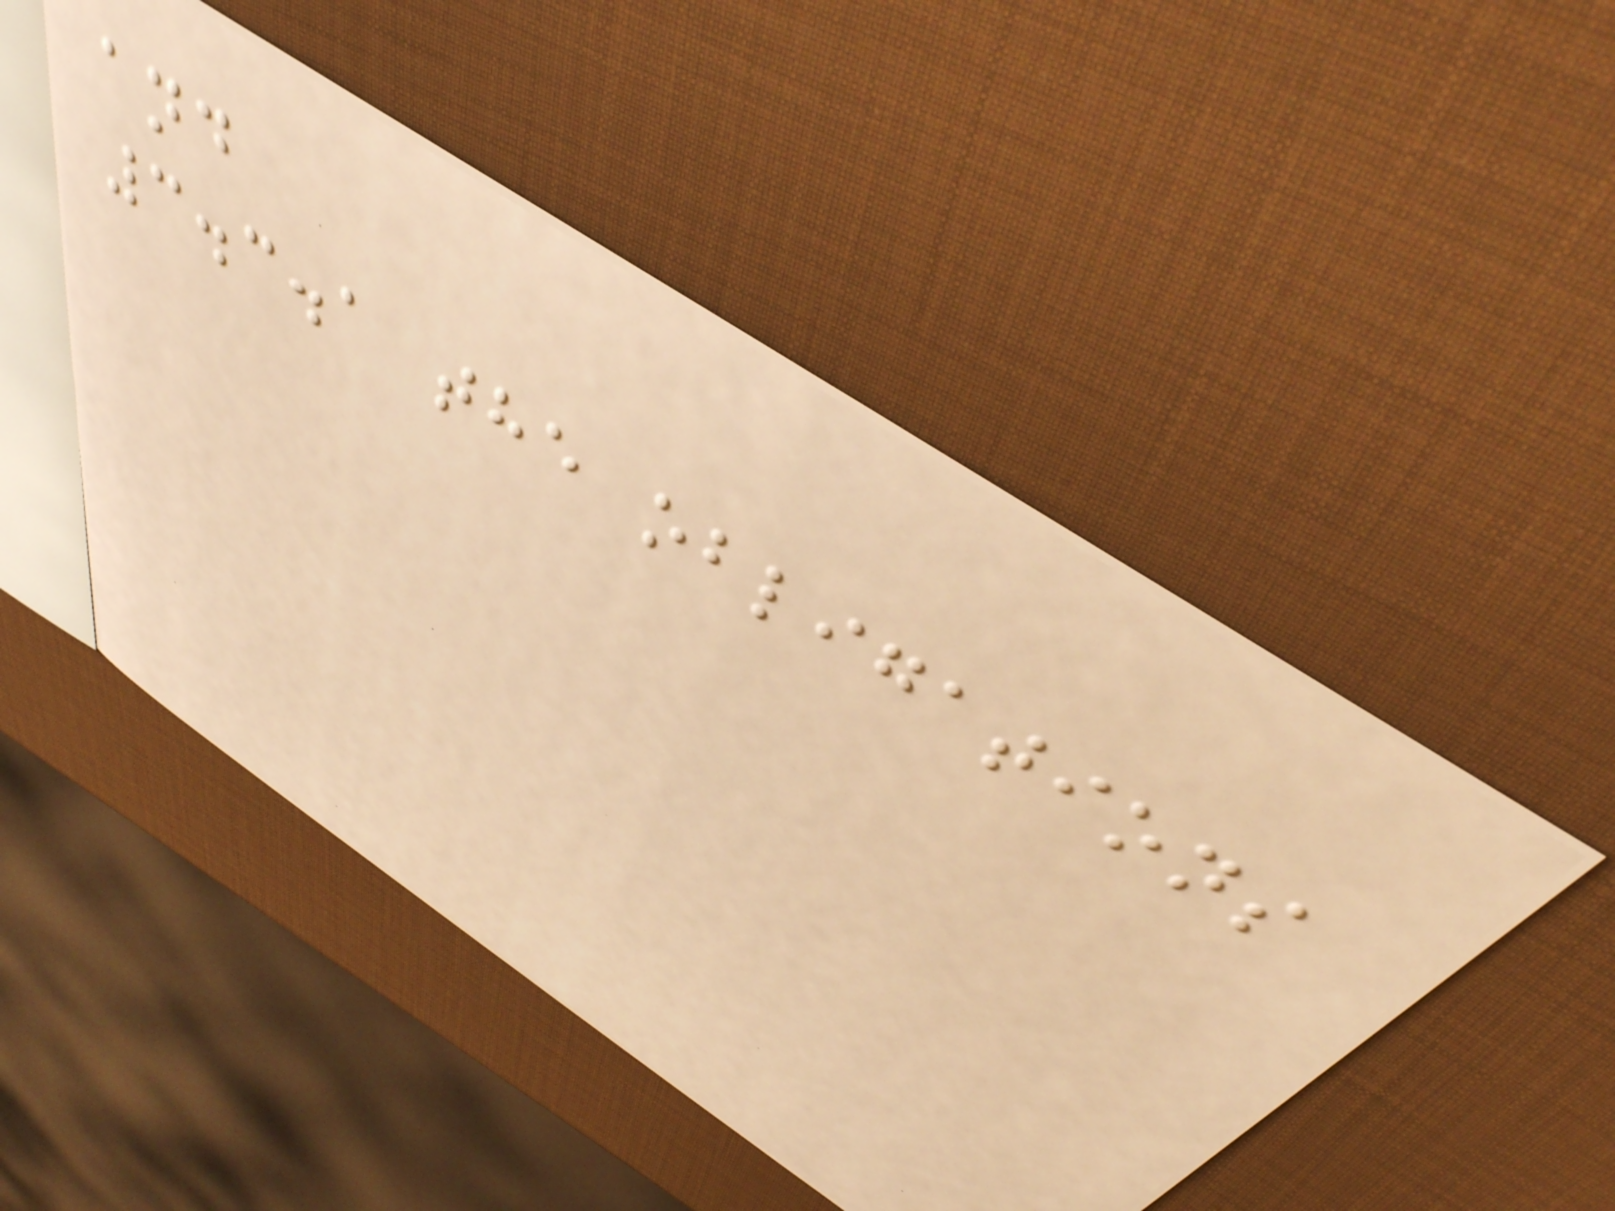and
3.3.1 the obligations
